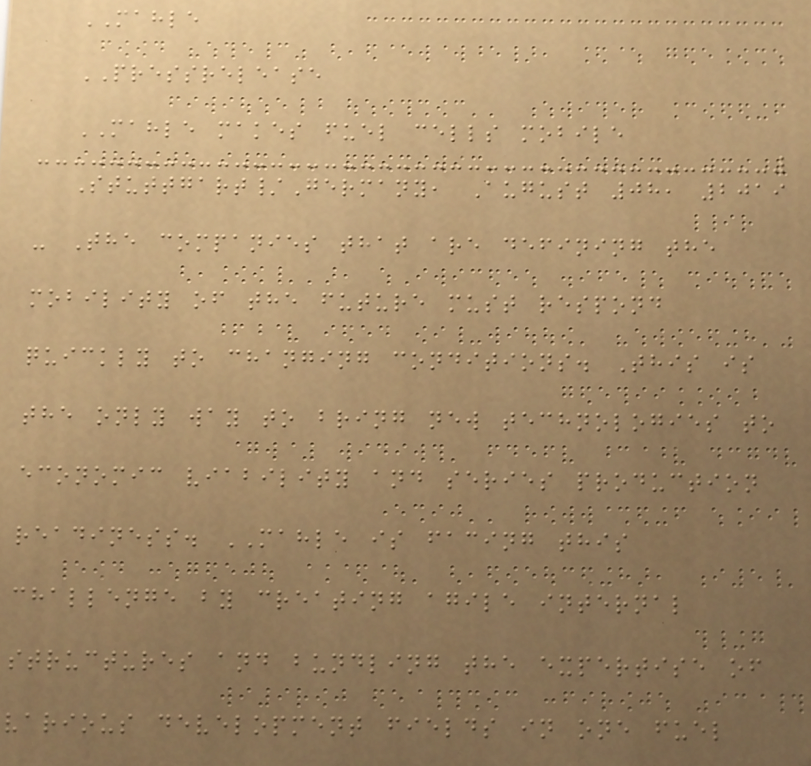MAHLE
PRESSRELEASE
MAHLE makes fuel cells mobile
Stuttgart/Germany, August 08, 2019
- The companies that are defining the
mobility of the future must respond
quickly to changing conditions. This is
the only way to bring new technologies to
economic viability and series production
readiness. MAHLE is facing this
challenge by creating agile internal
structures and bundling the expertise of
various development fields in one fuel
